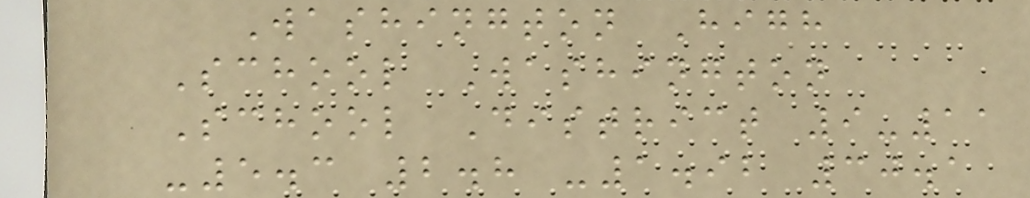Washington High
School Washington
School District 9-11
-5.3 2.8 -1.92 30.1
